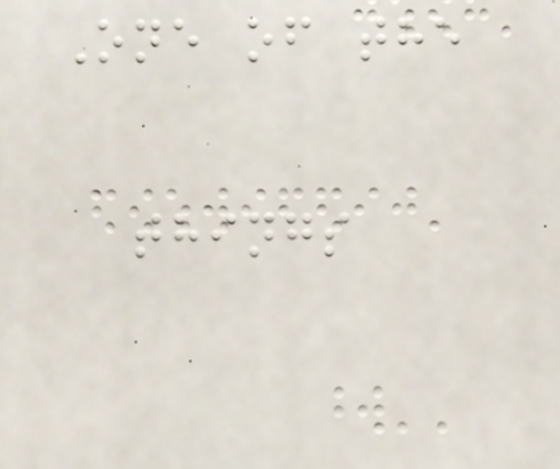One of the
things
